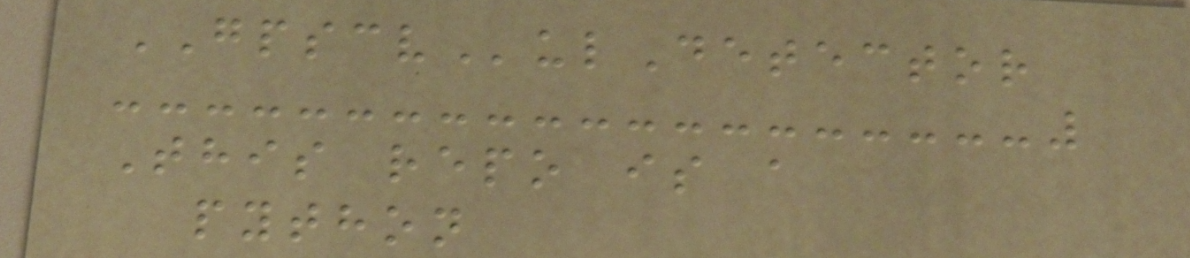GPSCVulDetector
This repo is a
python
